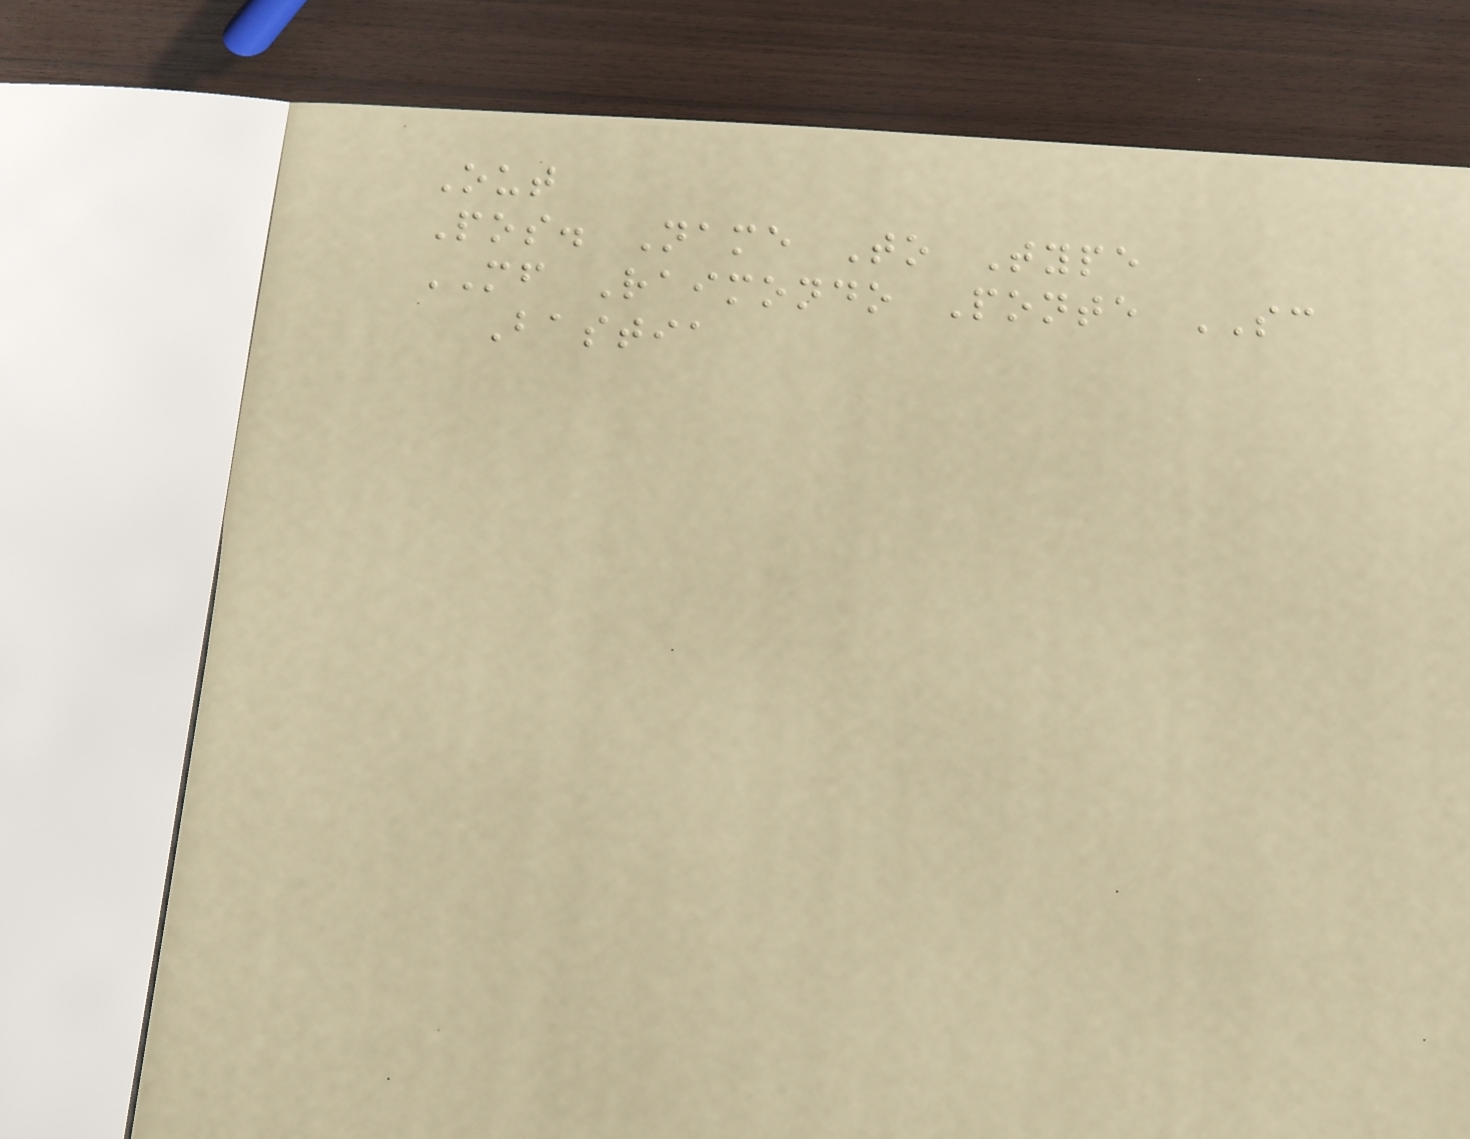Out
Pos. Name To Type
MF Raimondo Ponte SC
Bastia
